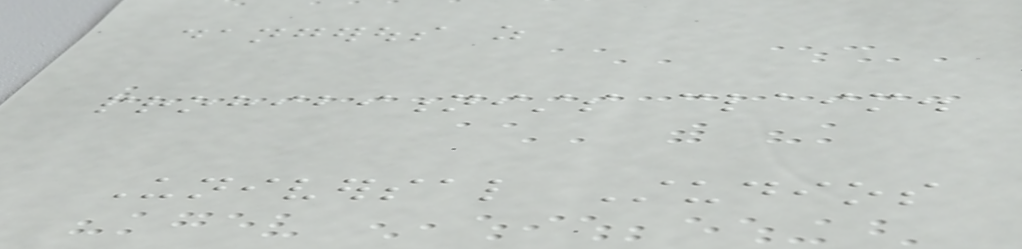dangerous as
prohibitionists claim.
Universal Studios
